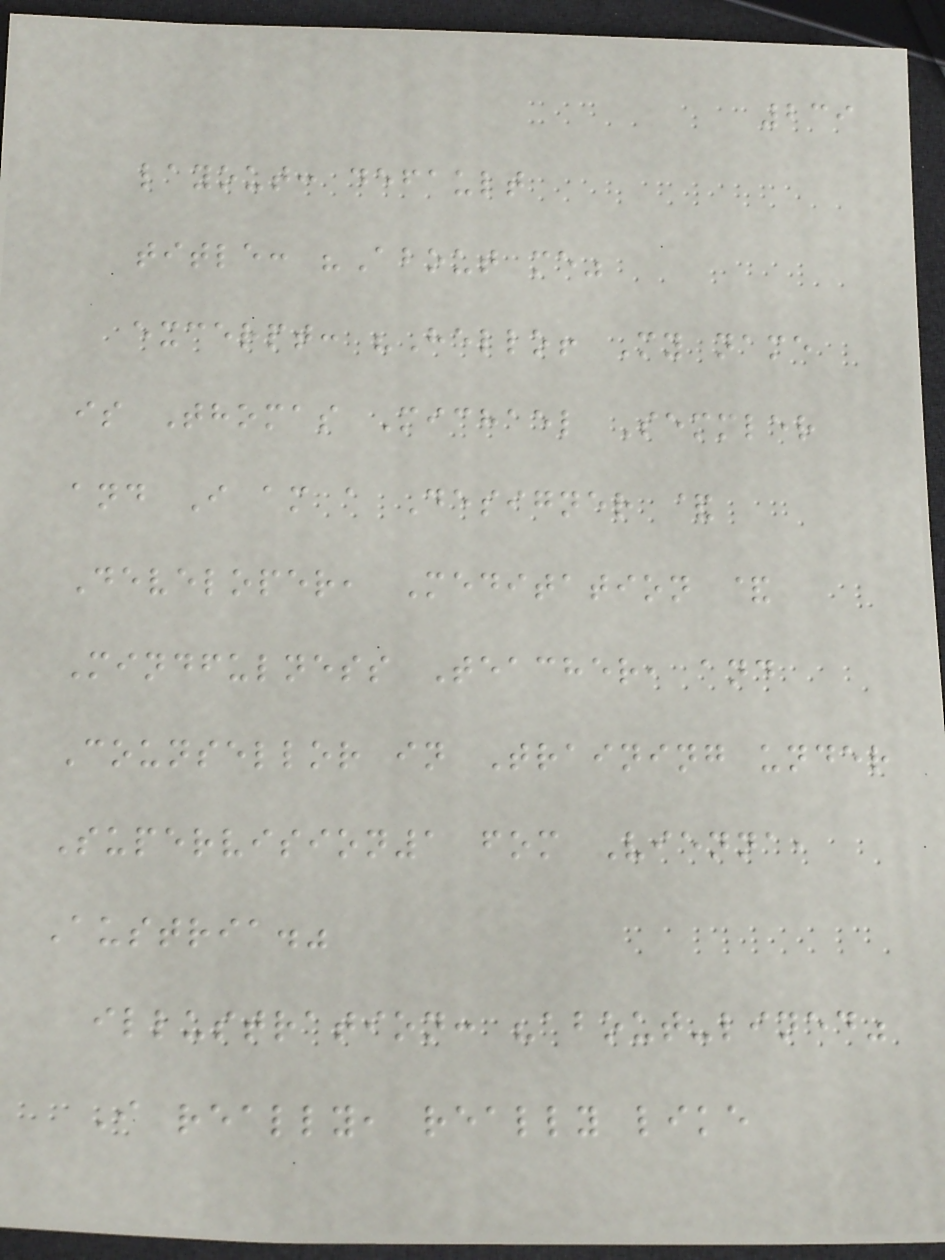239
layout: default
title: "About me"
excerpt: "Hello! My name
is Thomas Michael Semmler
and I am a Designer &
Developer, Meditation &
Mindfulness Teacher, and
Counsellor in Training under
Supervision1 fom Vienna,
Austria."
illustration: "about-lined"
I really, really like
